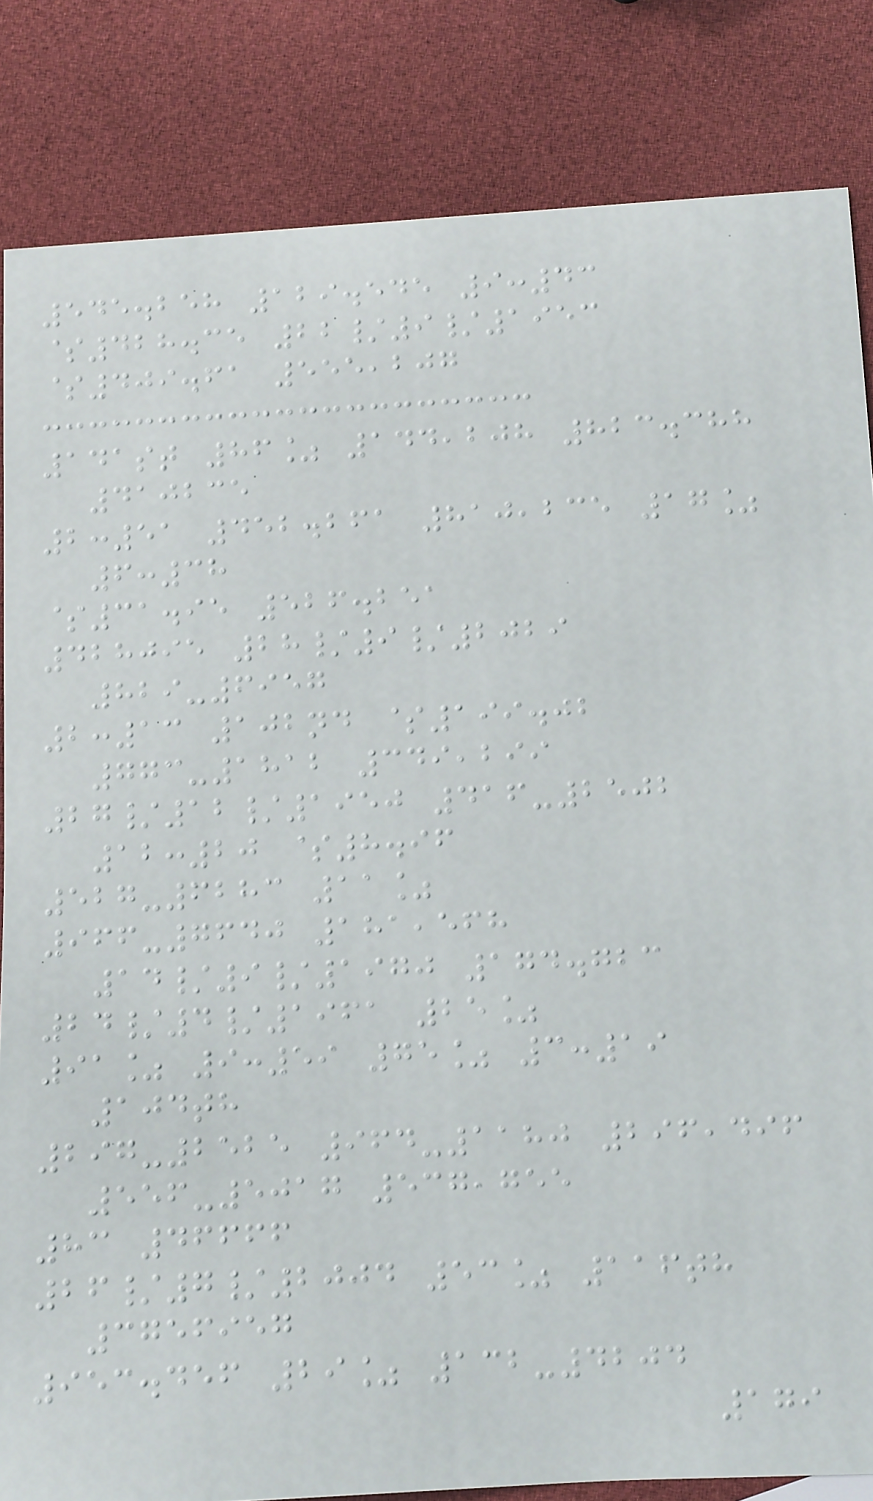545.258 129.545 9:43
$428.35 22/9/1953
$409.61 555,207
141st 86% 144,208 823.388
410235
2:51 452.261 810,235 17%
6:38
$31.95 526.251
428095 28/9/2029
829-6957
2:13 102nd $199.02
773-1812 349,299
27/12/1950 416-2502
12:20 $8.96
527-6283 11%
966-7640 181,568
14/9/1970 174.723
24/4/1961 25%
91% 9:59 75% 3:19
104th
297-2525 964-1180 296,496
556-5017 537,755
83 46666
26/7/2004 53% 116th
3756957
953.456 29% 132-4204
179
